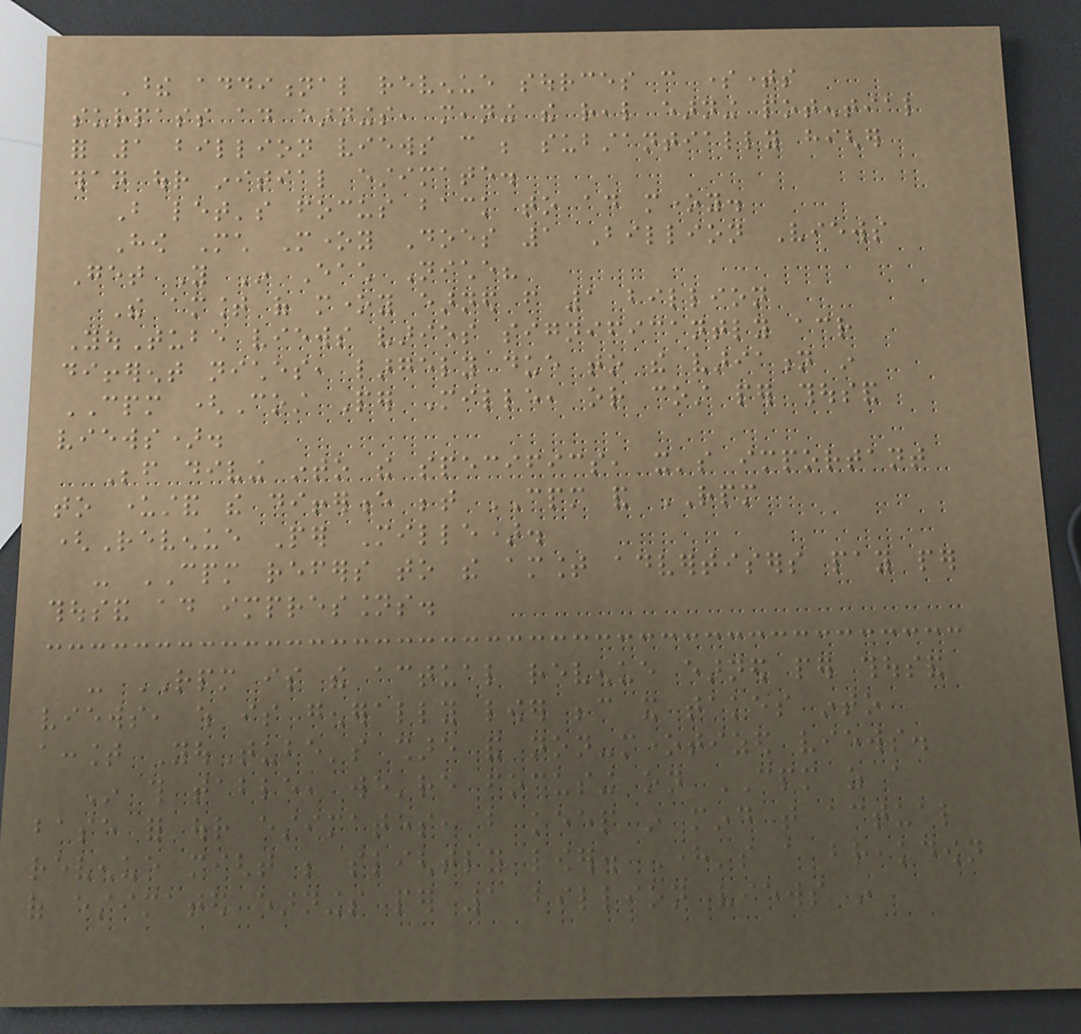These additional revenue sources can sometimes
surpass ad earnings, meaning the real earning potential
for 1 billion views can be substantially higher
than our initial estimate.
But let's focus back to ad money.
How Much Money Does 1 Billion Views
Get You In Each Niche?
The amount of money earned from 1 billion
YouTube views varies significantly across
different niches, largely due to the variation in
CPM (Cost Per Mille, or cost per thousand
views).
Before diving into the specifics, it's important
to understand the difference between CPM and RPM
(Revenue Per Mille).
- CPM refers to the amount advertisers pay per
thousand ad impressions.
- RPM is the actual revenue earned per thousand
views, which is generally lower because it takes into
account YouTube's share and non-monetized views.
In this table, we're focusing on CPM as a
base for our estimates, but keep in mind that actual
revenue might be slightly lower. Here's a breakdown
of estimated earnings per 1 billion views in
